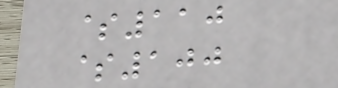$110
$100
